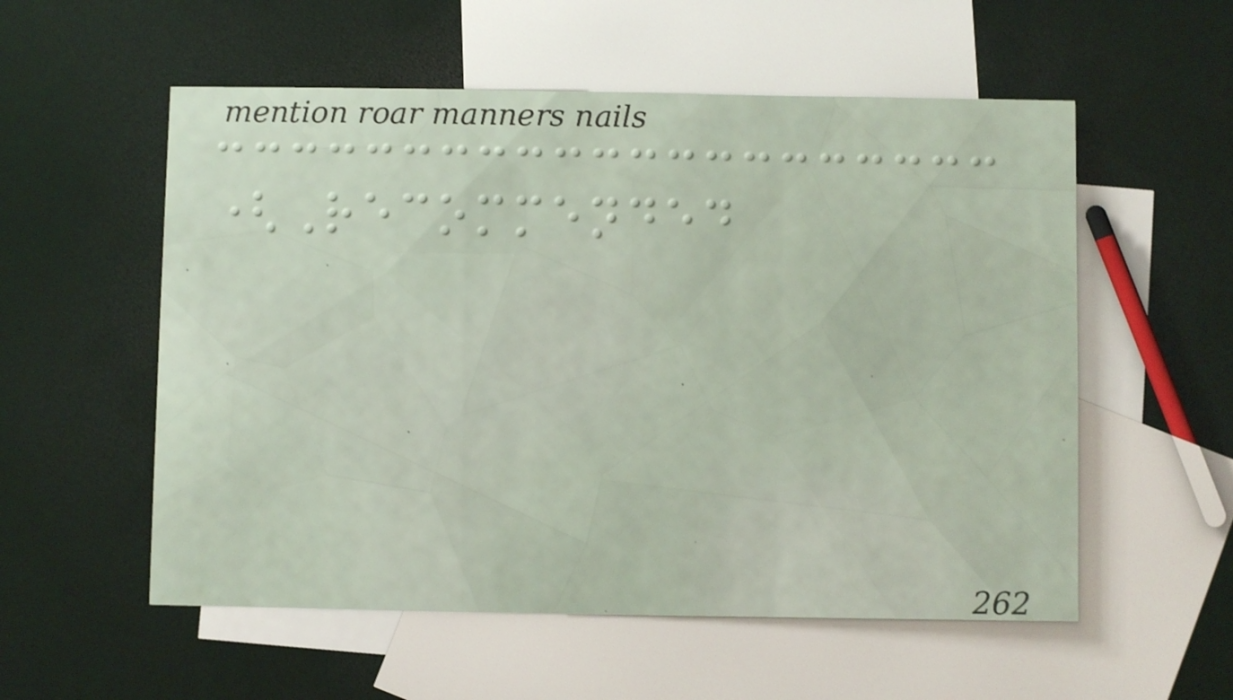(Recommended
